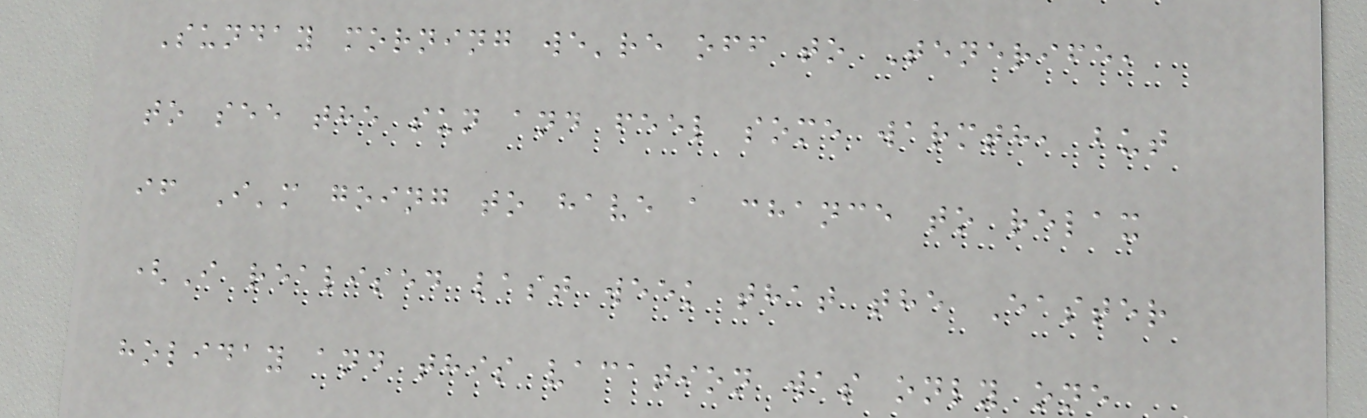Sunday morning we're off to Tenerife,
to see the sun and feel some warmth, but
if I'm going to have a chance to relax
(I realised last week that the Easter
holiday and this vacation was only one
